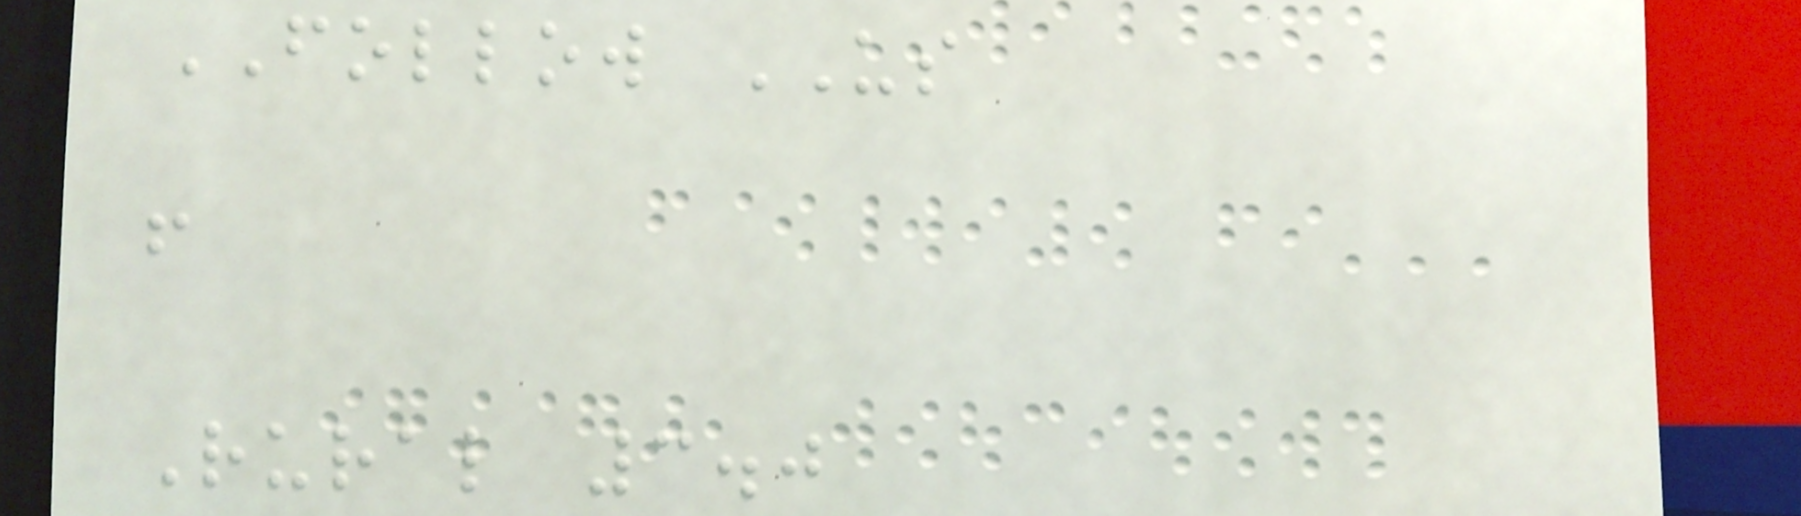FOLLOW US
f
Rural 3.0
